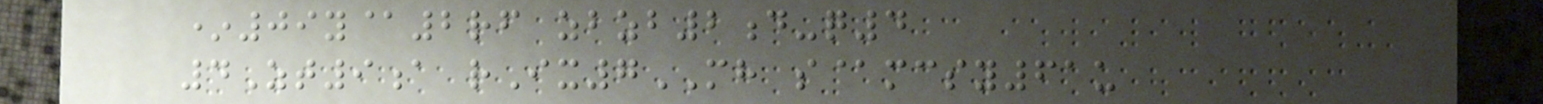*09y@2rf zbzb2d-q4
4Zt9a rIx7MH s@mcsy61u
